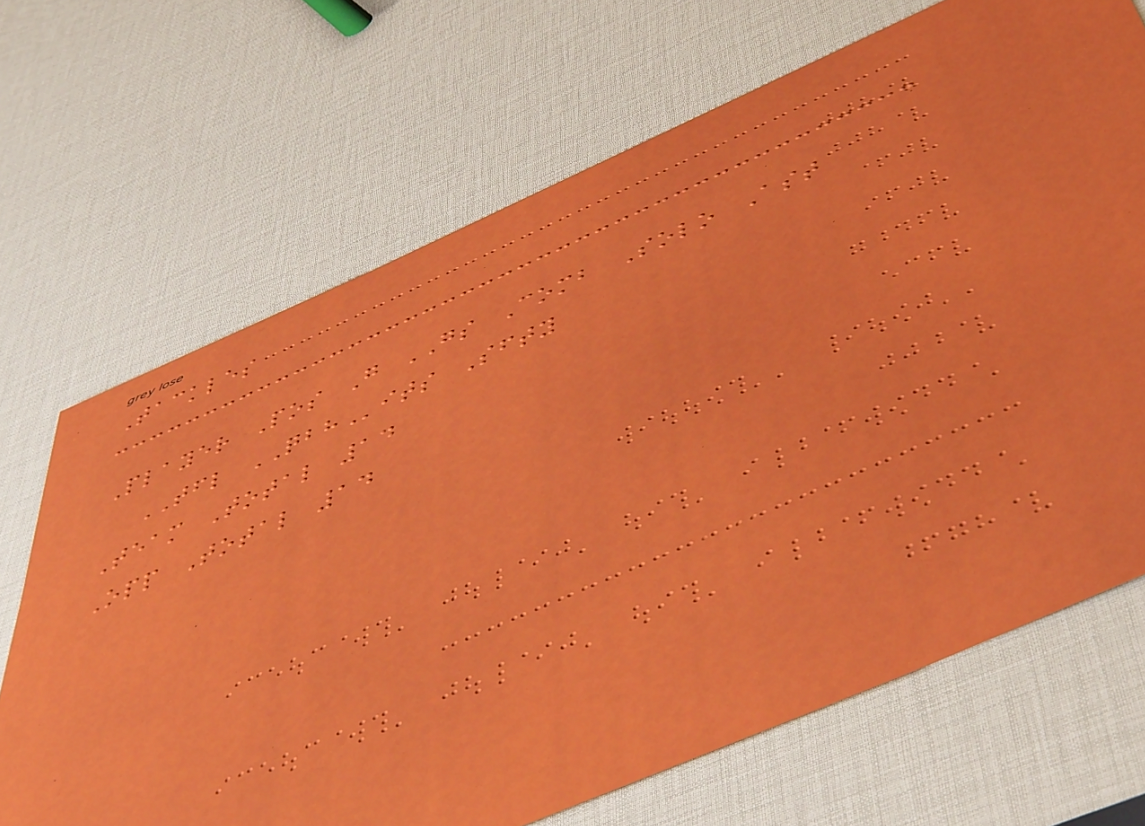Tackles
Player Pos G GS Comb Solo Ast
TFL QBHits Sfty
Team Total 14
Opp Total 14
